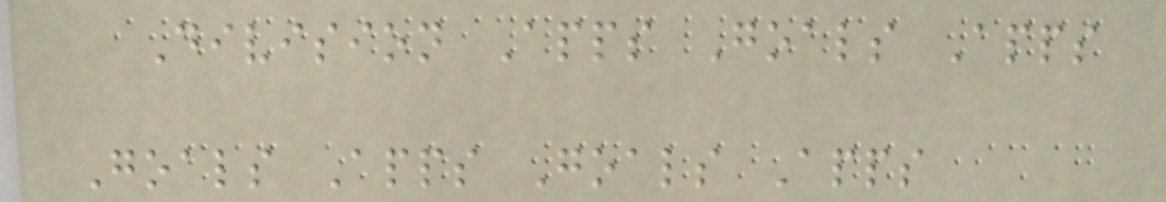Division Apps Goals Apps
Goals Apps Goals Apps
